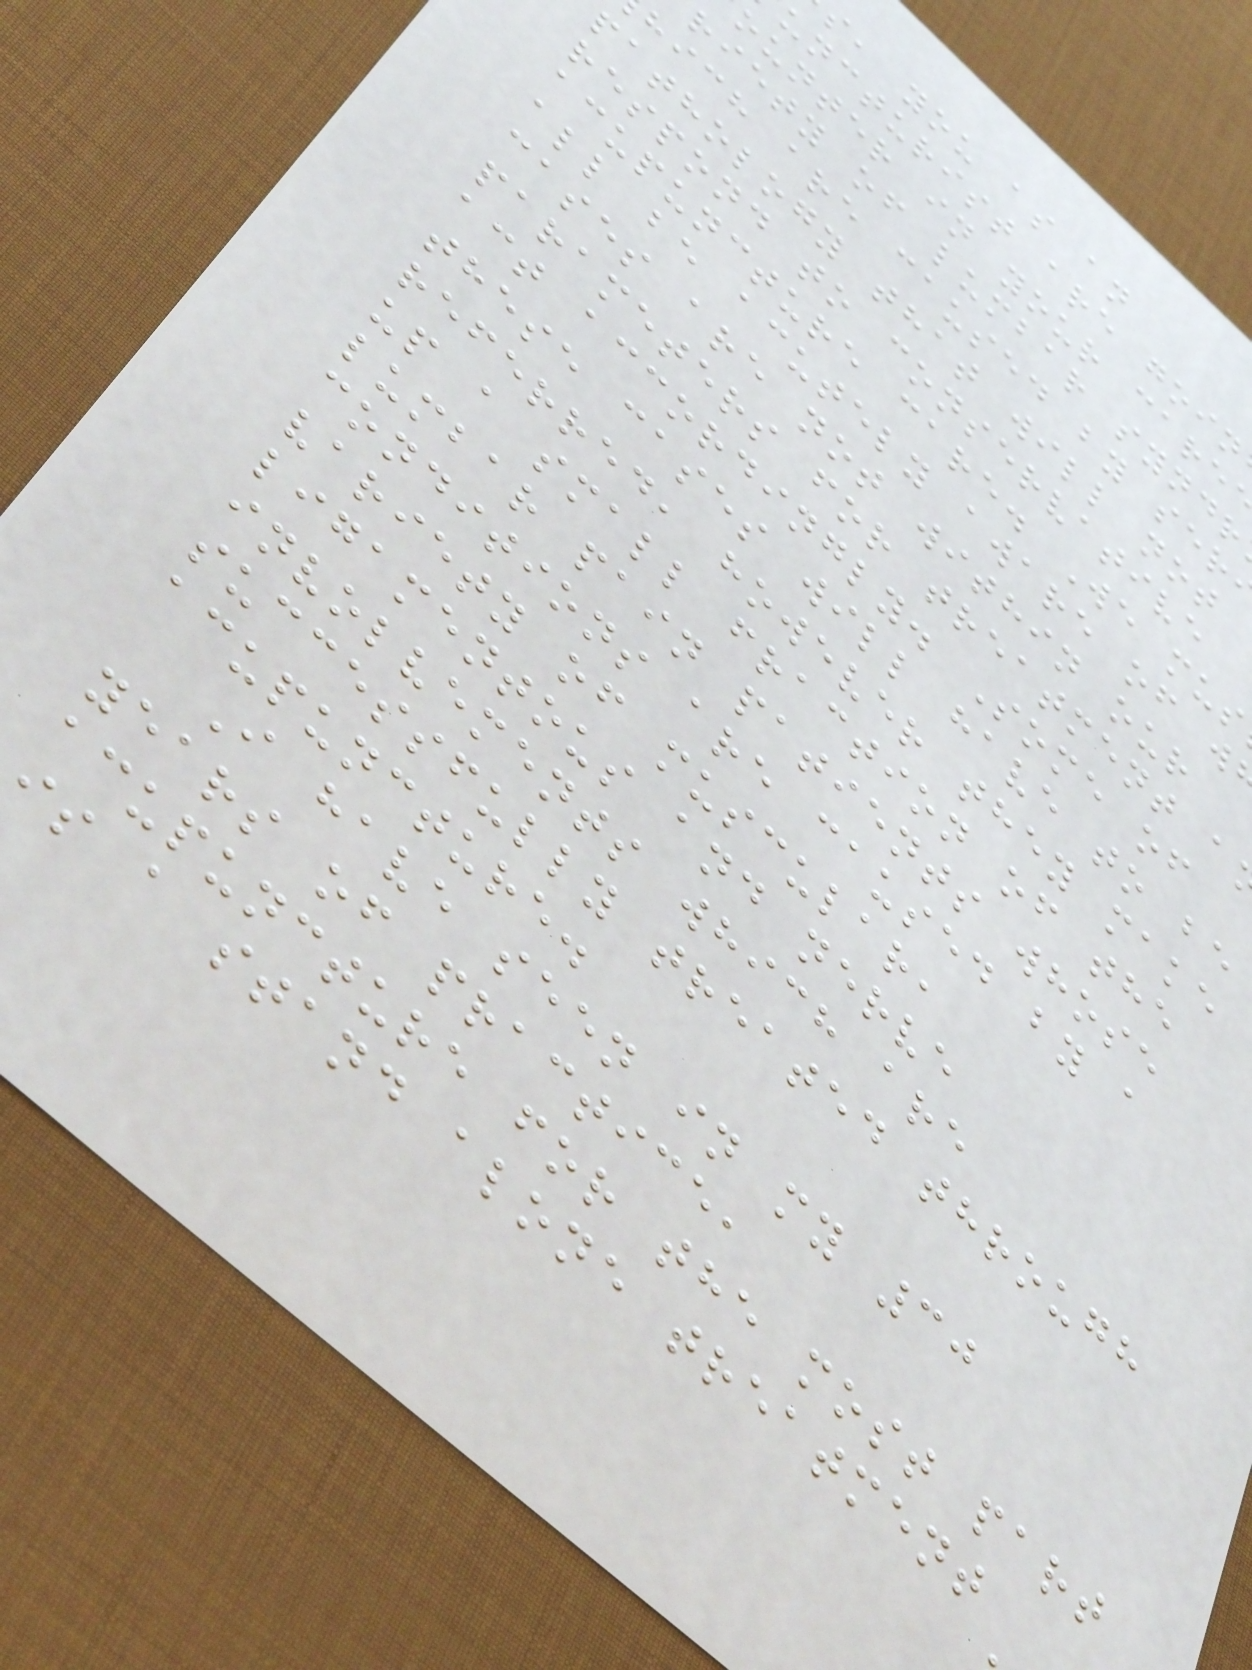s, you as an
uncturist are goin
ounter in your care
riety of lumbar syndr
hich are caused by ser
pathology that will not
respond to conservative
acupuncture care. We mus
all be acutely aware of w
cases are not within our
parameters for treatment a
act accordingly. Some of
these cases will have to be
referred, however they make
up a small fraction of the
lumbar pain patients whose
conditions are caused by a
variety of muscular,
ligamentous and nerve
involvements which are
successfully treated through
acupuncture.
I have seen in my 30
years of practice,
acupuncture for the most part
is a stand alone treatment
